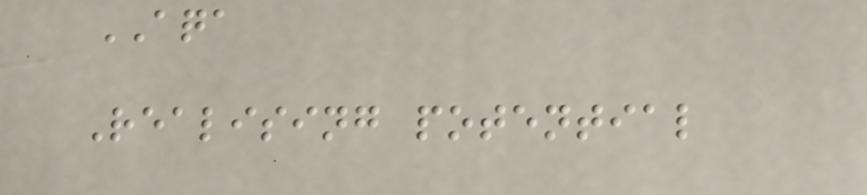AQA
Realising potential
